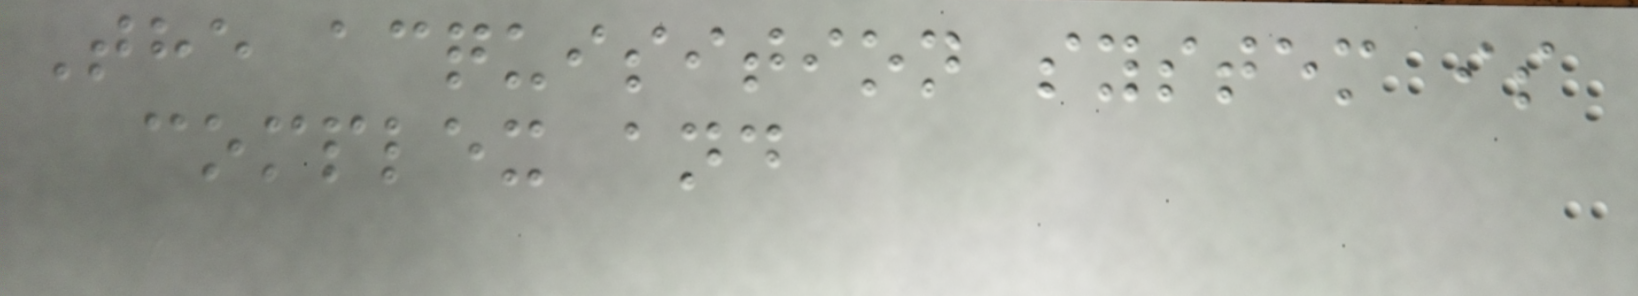The acquisition system is
complex and
